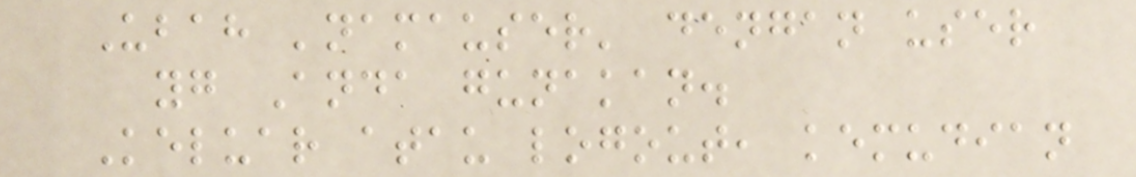Ubah 'namauser' dengan user
yg Anda gunakan.
Keluar atau logout, kemudian
